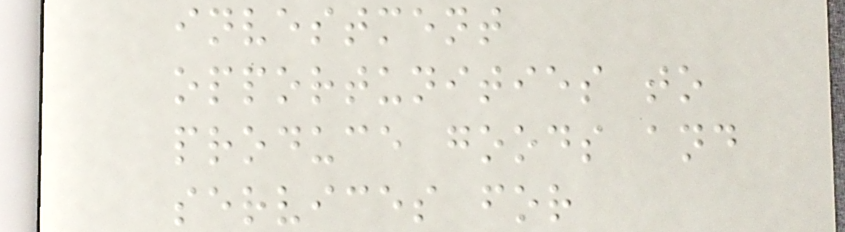investment
opportunities to
produce goods and
services for
